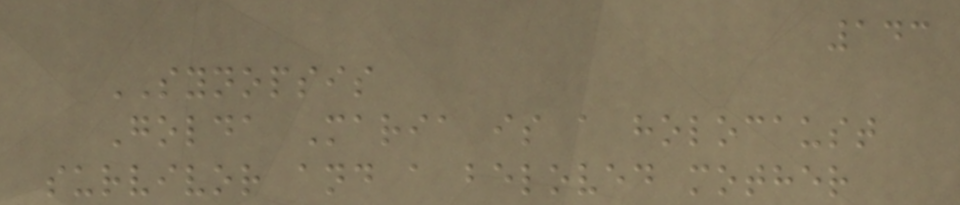143
SYNOPSIS
Golda Maria is a holocaust
survivor and a beloved mother
